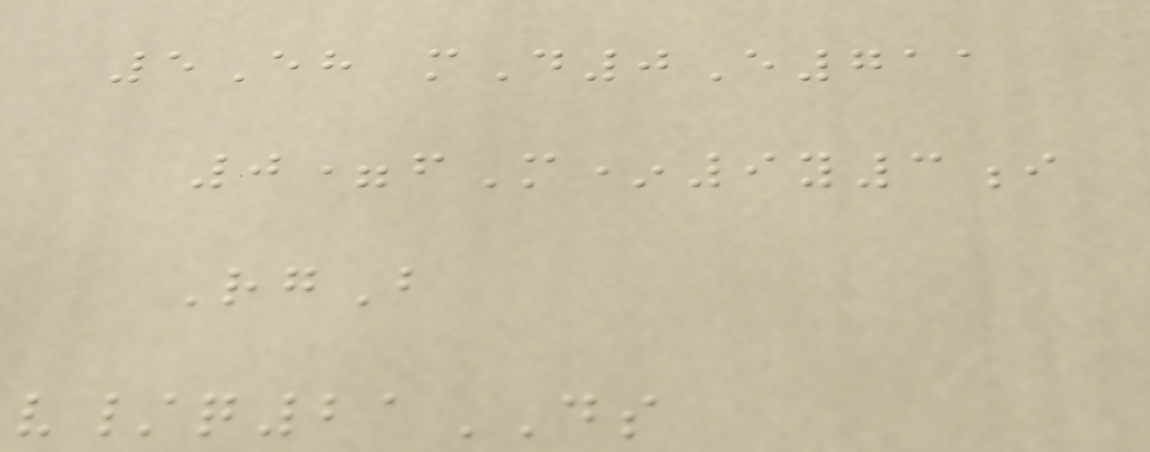5Eh mD0E711
0=fM*9y3i
RgB
v/q21DS
